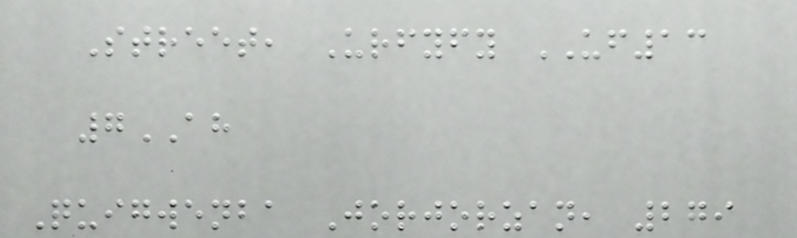Street, Urfyfy UF13
7AH
Quigwenba Jorjorzan, 279
